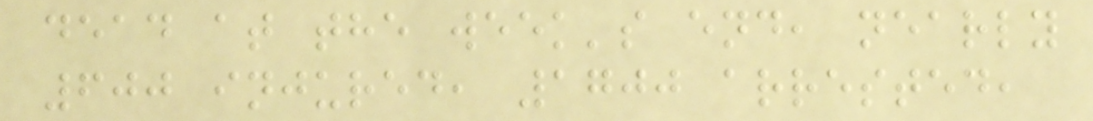dead at the week's end, nearly
600 injured, 1700 arrested,
